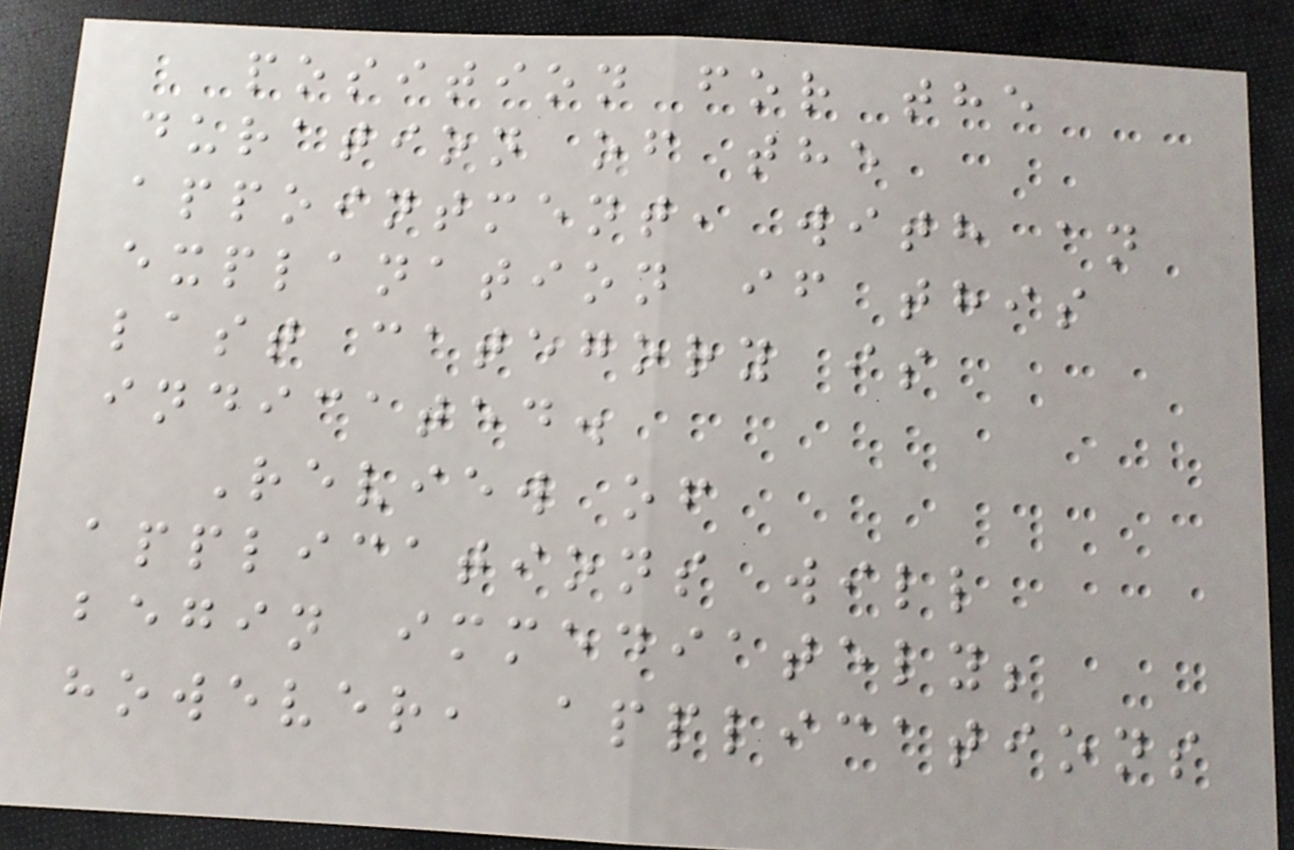position for the
duration of the
appointment, with an
explanation if this
last category is
indicated.
Review of
applications will
begin immediately;
however, applications
